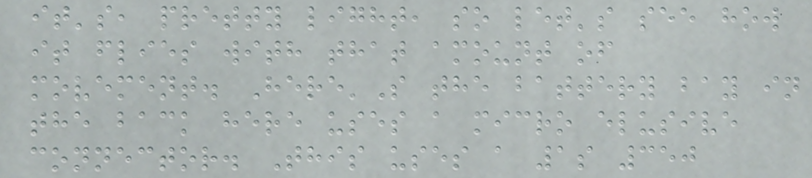it's, pretty light, so let's see how
it flies with that amount of
movement. Here'S the battery bay in
the back here uses a micro elusive
connector. This uses a 1s 350
